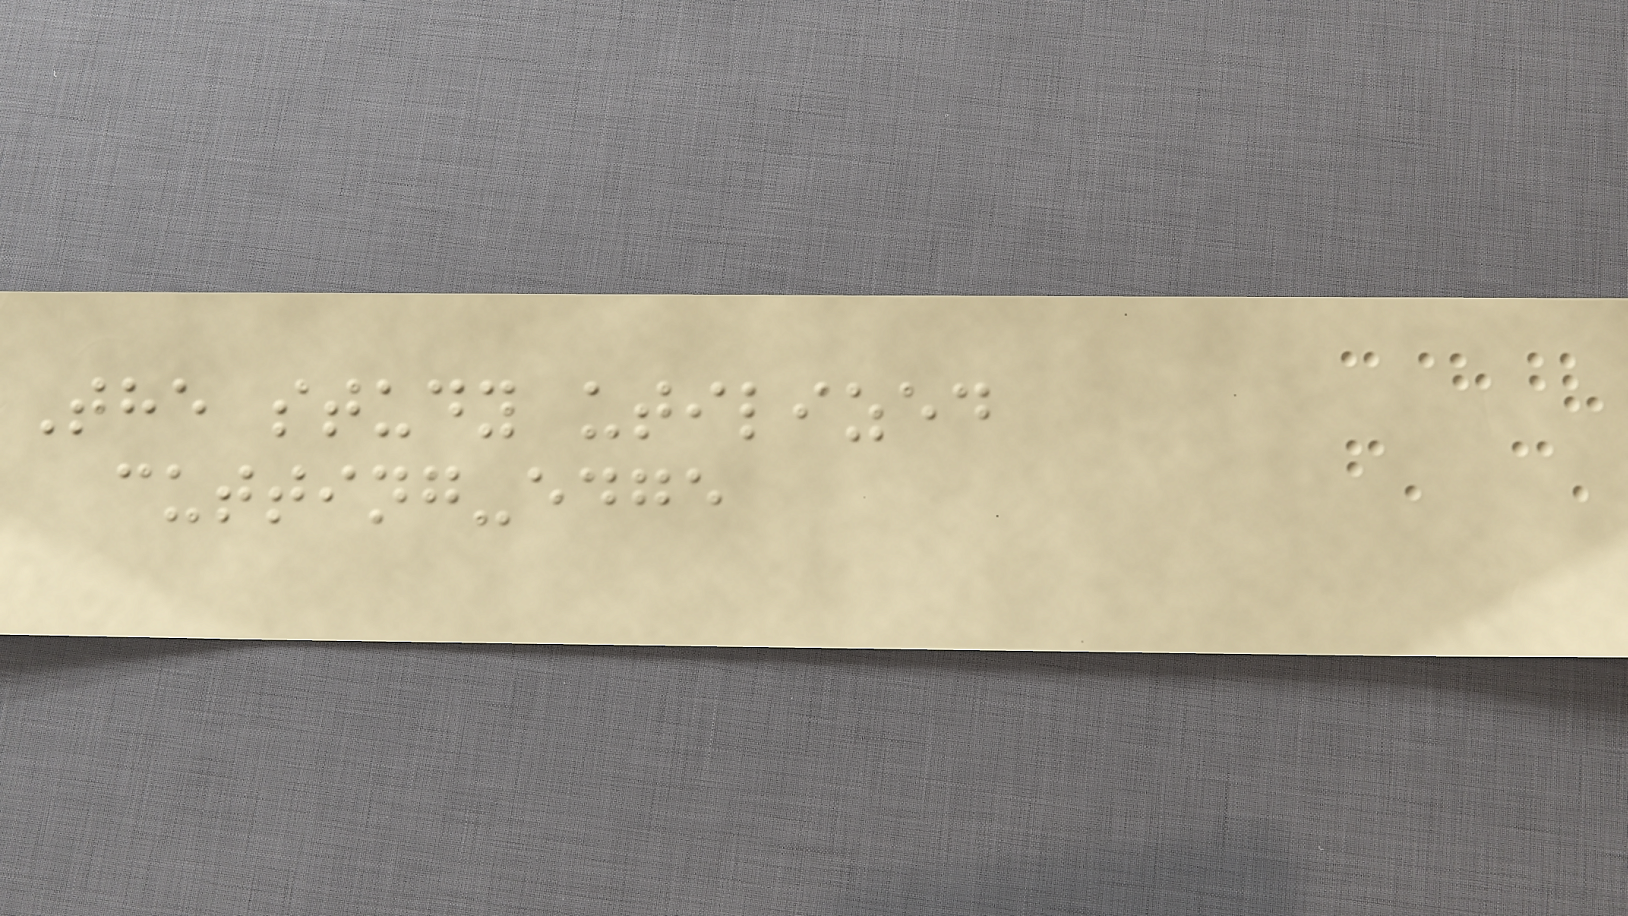The study utilized
cutting-edge
